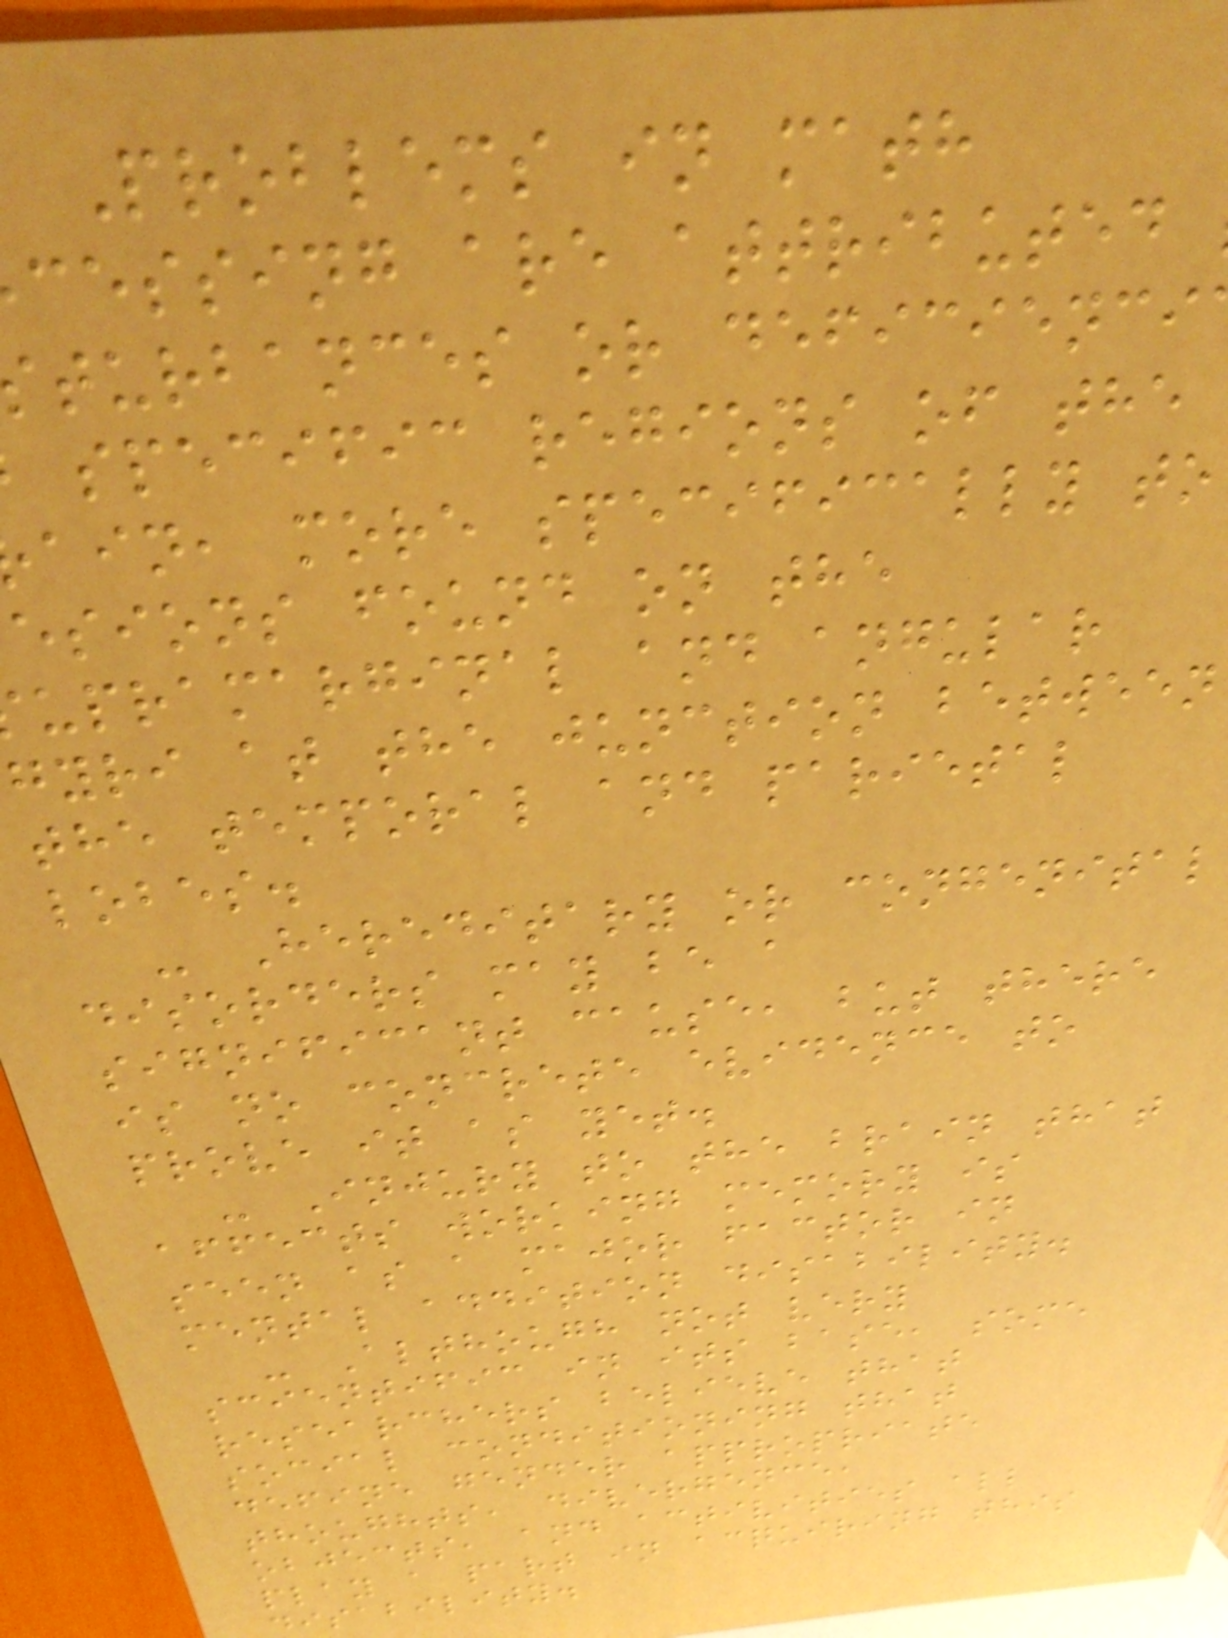Problems in math
cessing are attributed
turbances or deficienci
specific regions of the
ain, more specifically to
esions found on the
upramarginal and angular
gyri at the junction between
the temporal and parietal
lobes.
- Hereditary or congenital
disorders may be a
significant cause, but there
is no concrete evidence to
prove it as yet.
- Injury to the brain that
affects working memory is
seen as a major factor in
mental addition disability.
- Although not very
scientific in its base, some
researchers believe that
social conditioning that
define gender appropriate
thoughts, divergence,
objects, and activities all
play a part in acquiring this
isability.
